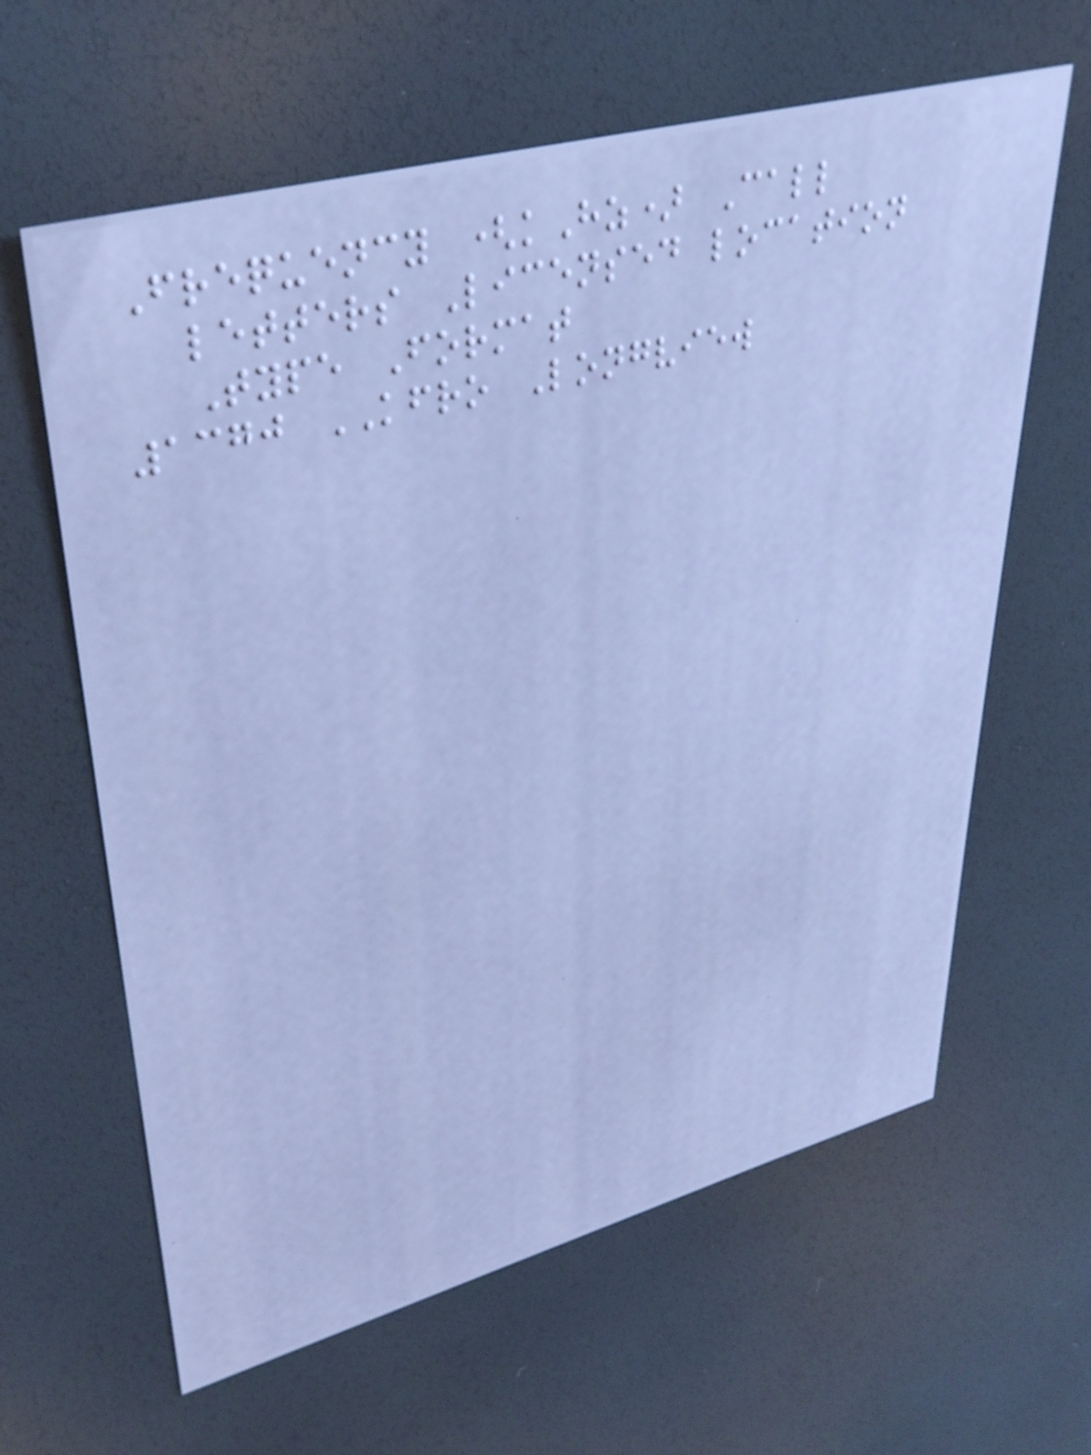Frequency (kHz) Call
letters Licensed location
Type Format
1370 KFRO Longview
